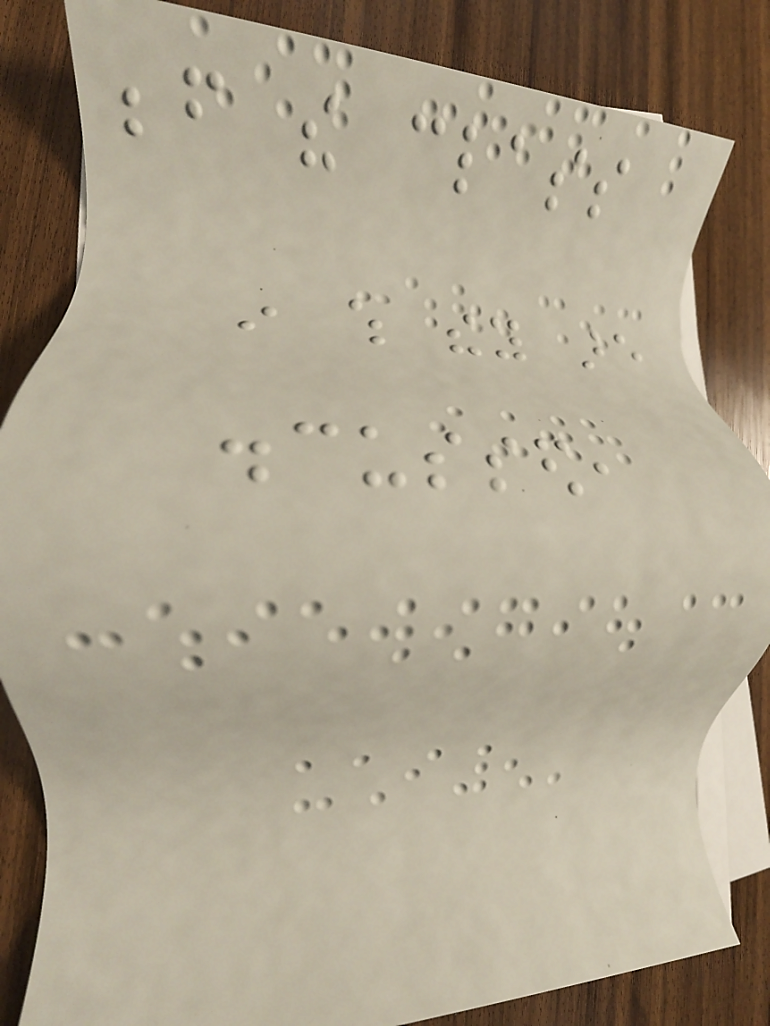before the class
in which they are
discussed,
